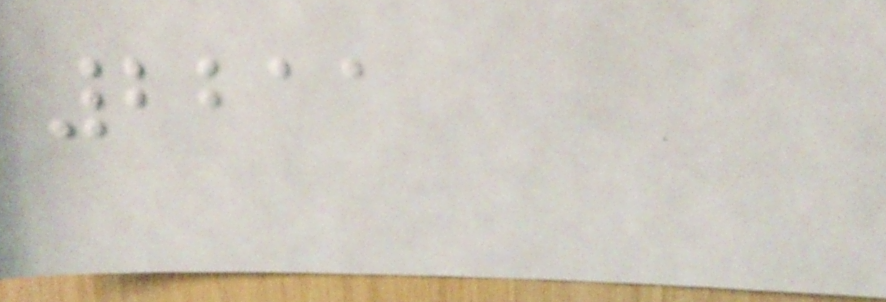2211
